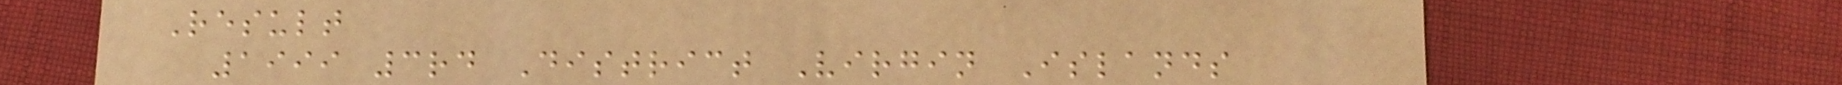Result
1999 3rd District Virgin Islands
